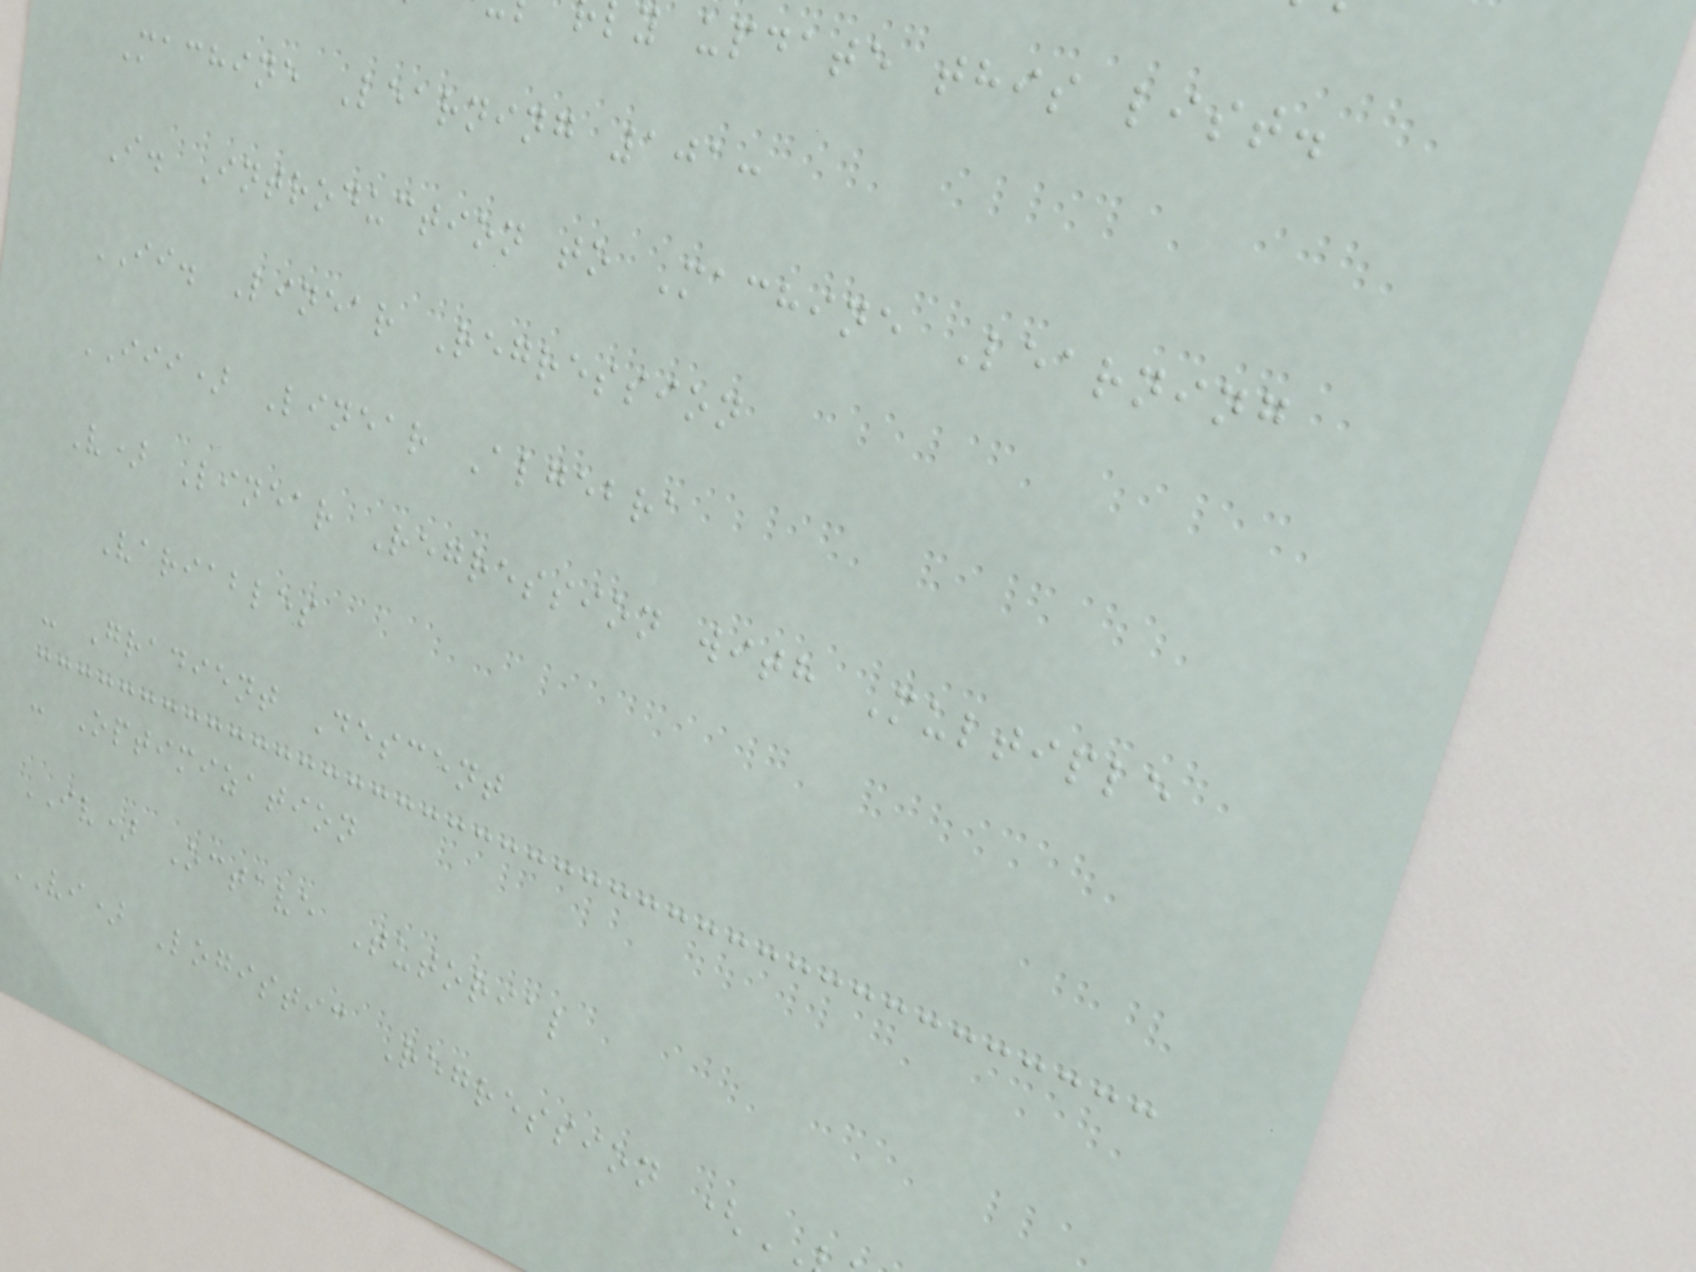y update this list.
Machine Learning 101:
I. Introduction to Machine Learning
II. Linear Regression
III) Linear Algebra
V) Linear Regression with Multiple
Variables
- Gradient Descent
- Optimization
IV) Octave Tutorial
VI) Logistic Regression (
